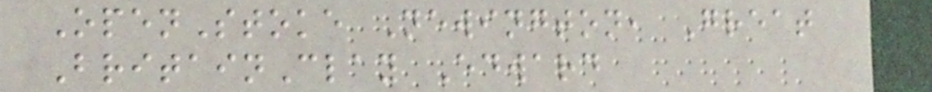OpenStoke Newington, Great
BritainClay Edward
